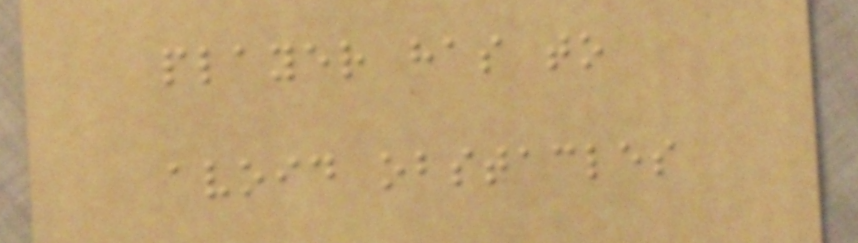player has to
avoid obstacles
